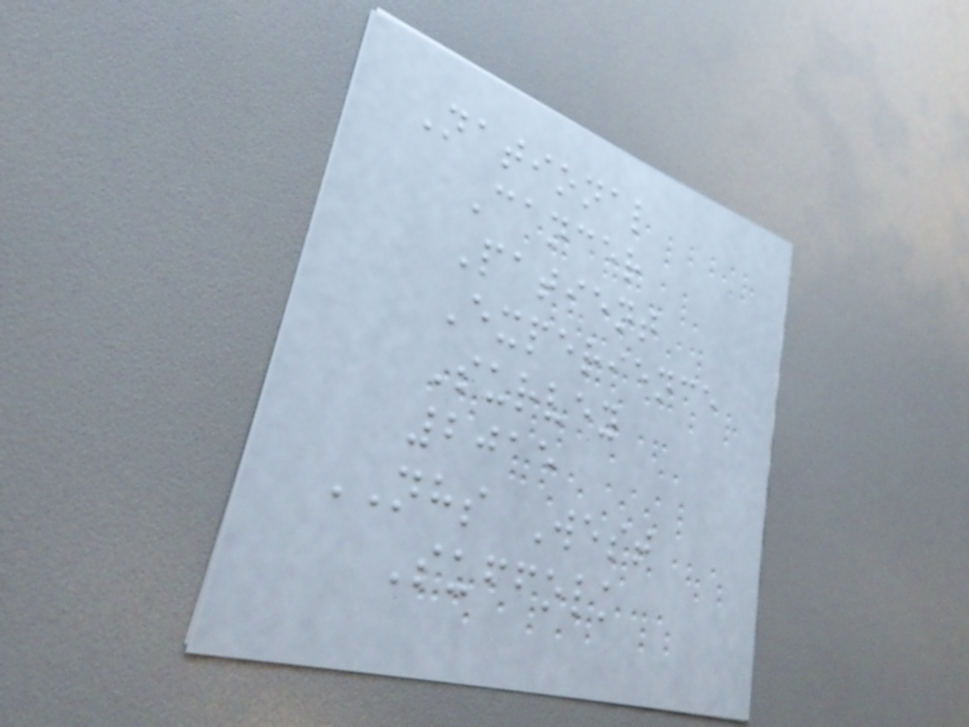National
Cancer
Patient
Experience
Survey
2015
NHS West
Suffolk
